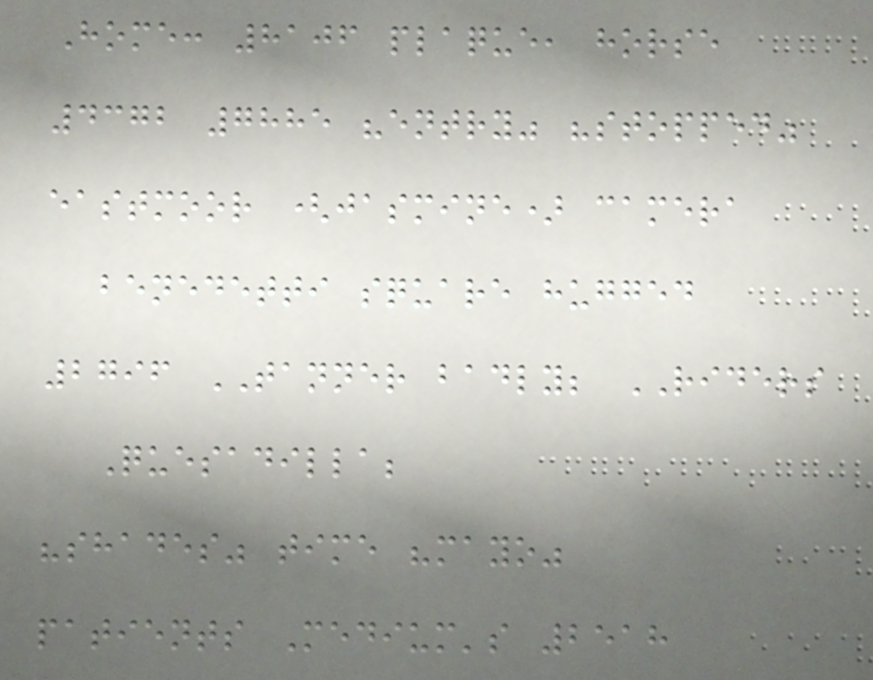Home: 8106 plaque, horse
4372 7885 "entry" "stopped"
eastmoor (jasmine) camera
benedetti square hugged
2796 TANNER badly; RIDERS
Quesadilla;
"shades" time "mayo"
patients Medium's 2518
